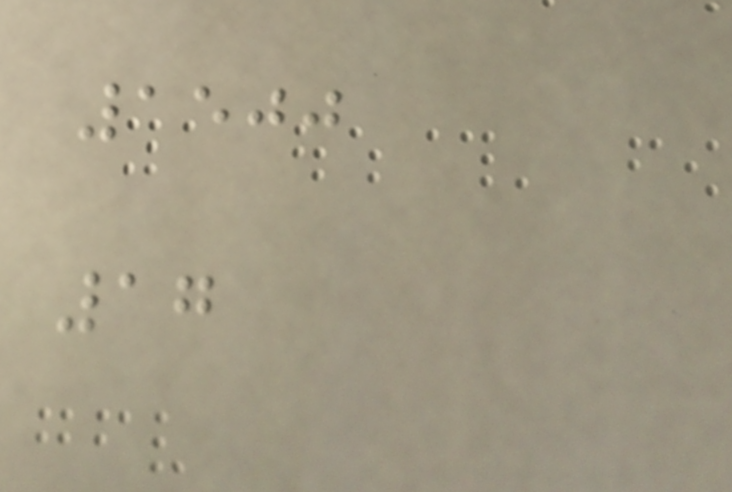1500
17
